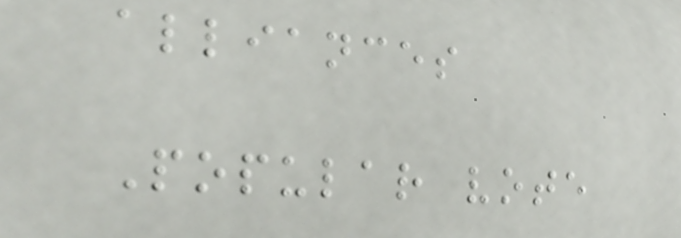alliances
Popular vote
